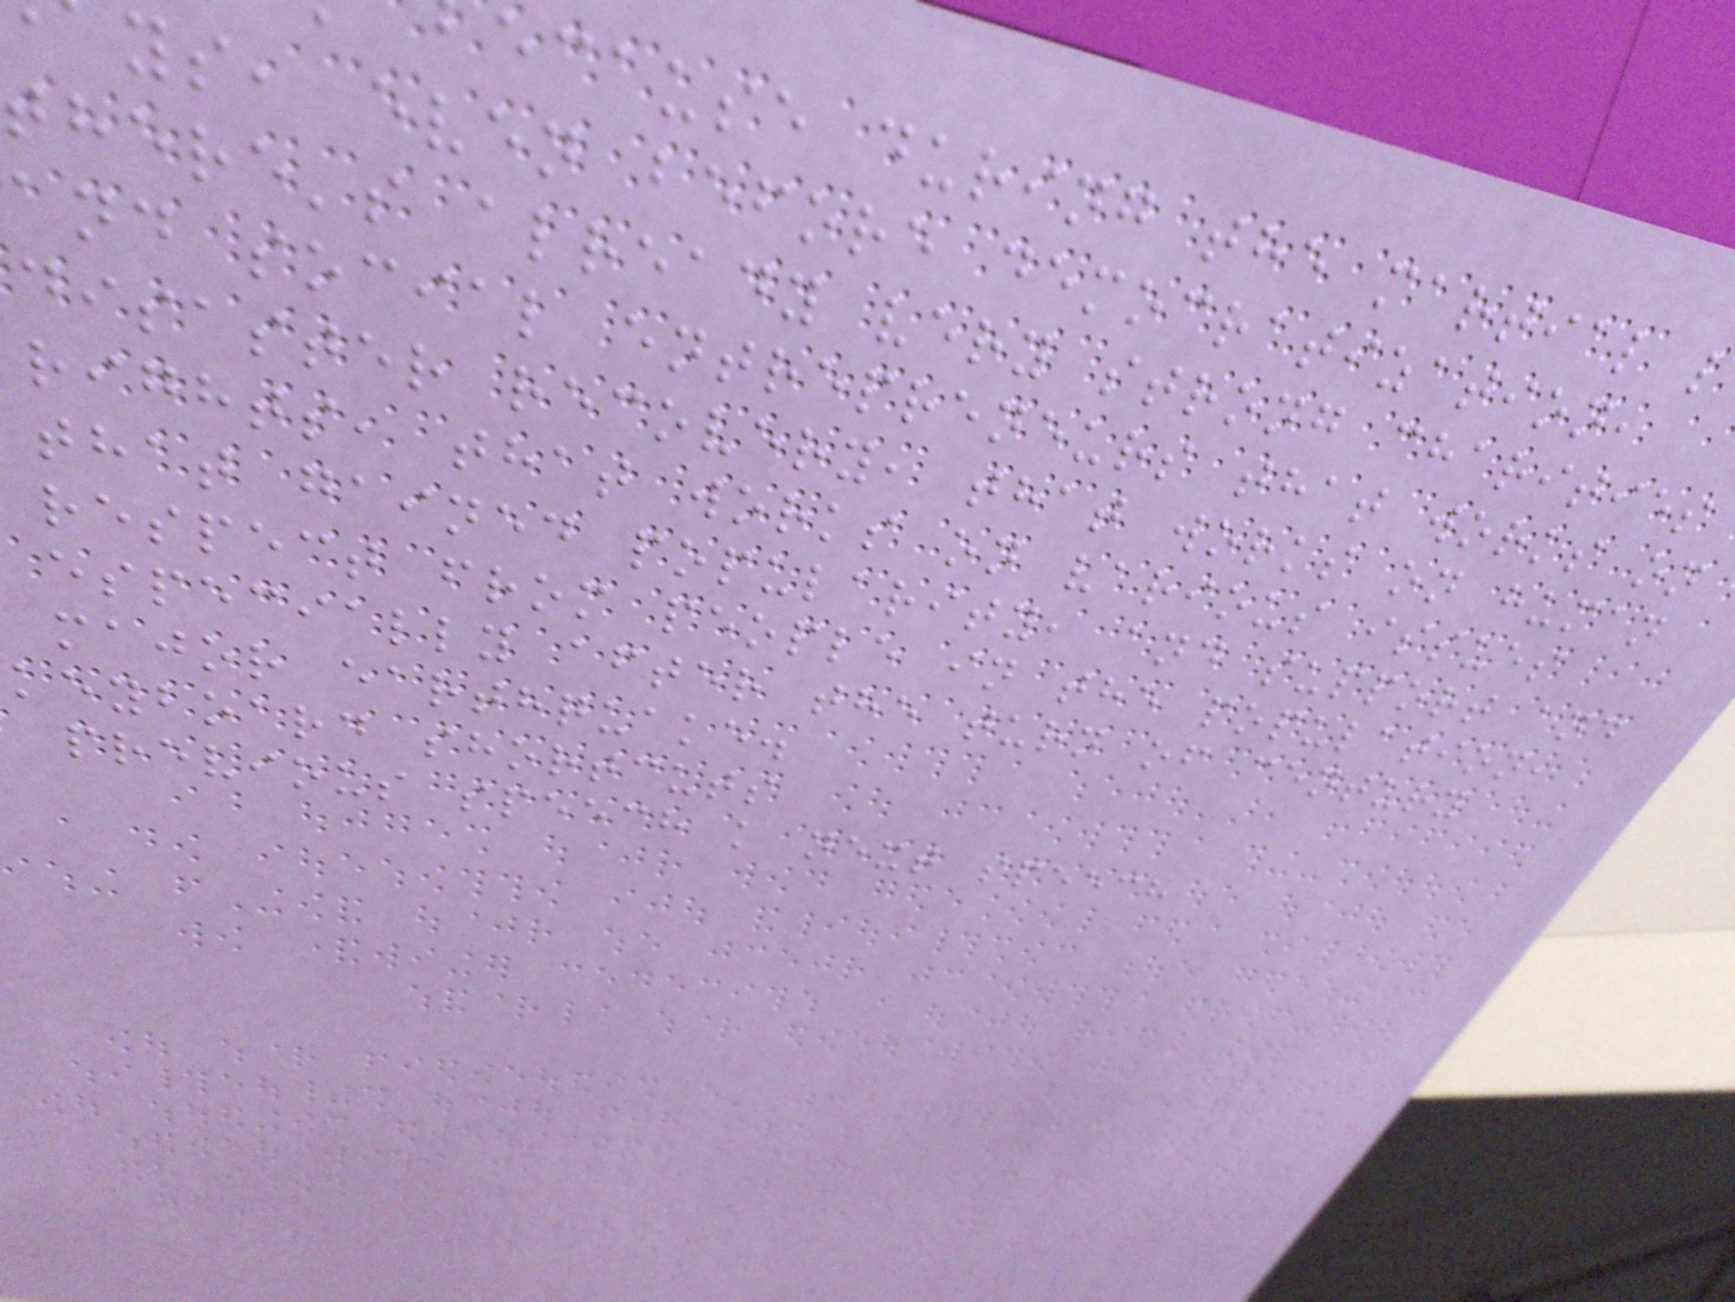ecause during the martial l
ys, even before democratization,
there's already very strong charities
and social entrepreneurs that works on
disaster recovery, that works on human
rights, that works on various issues
that gained popularity, and support and
respect from people in the population,
especially after the turn of century
major earthquake.
keyboard shortcuts
previous speech k next speech
